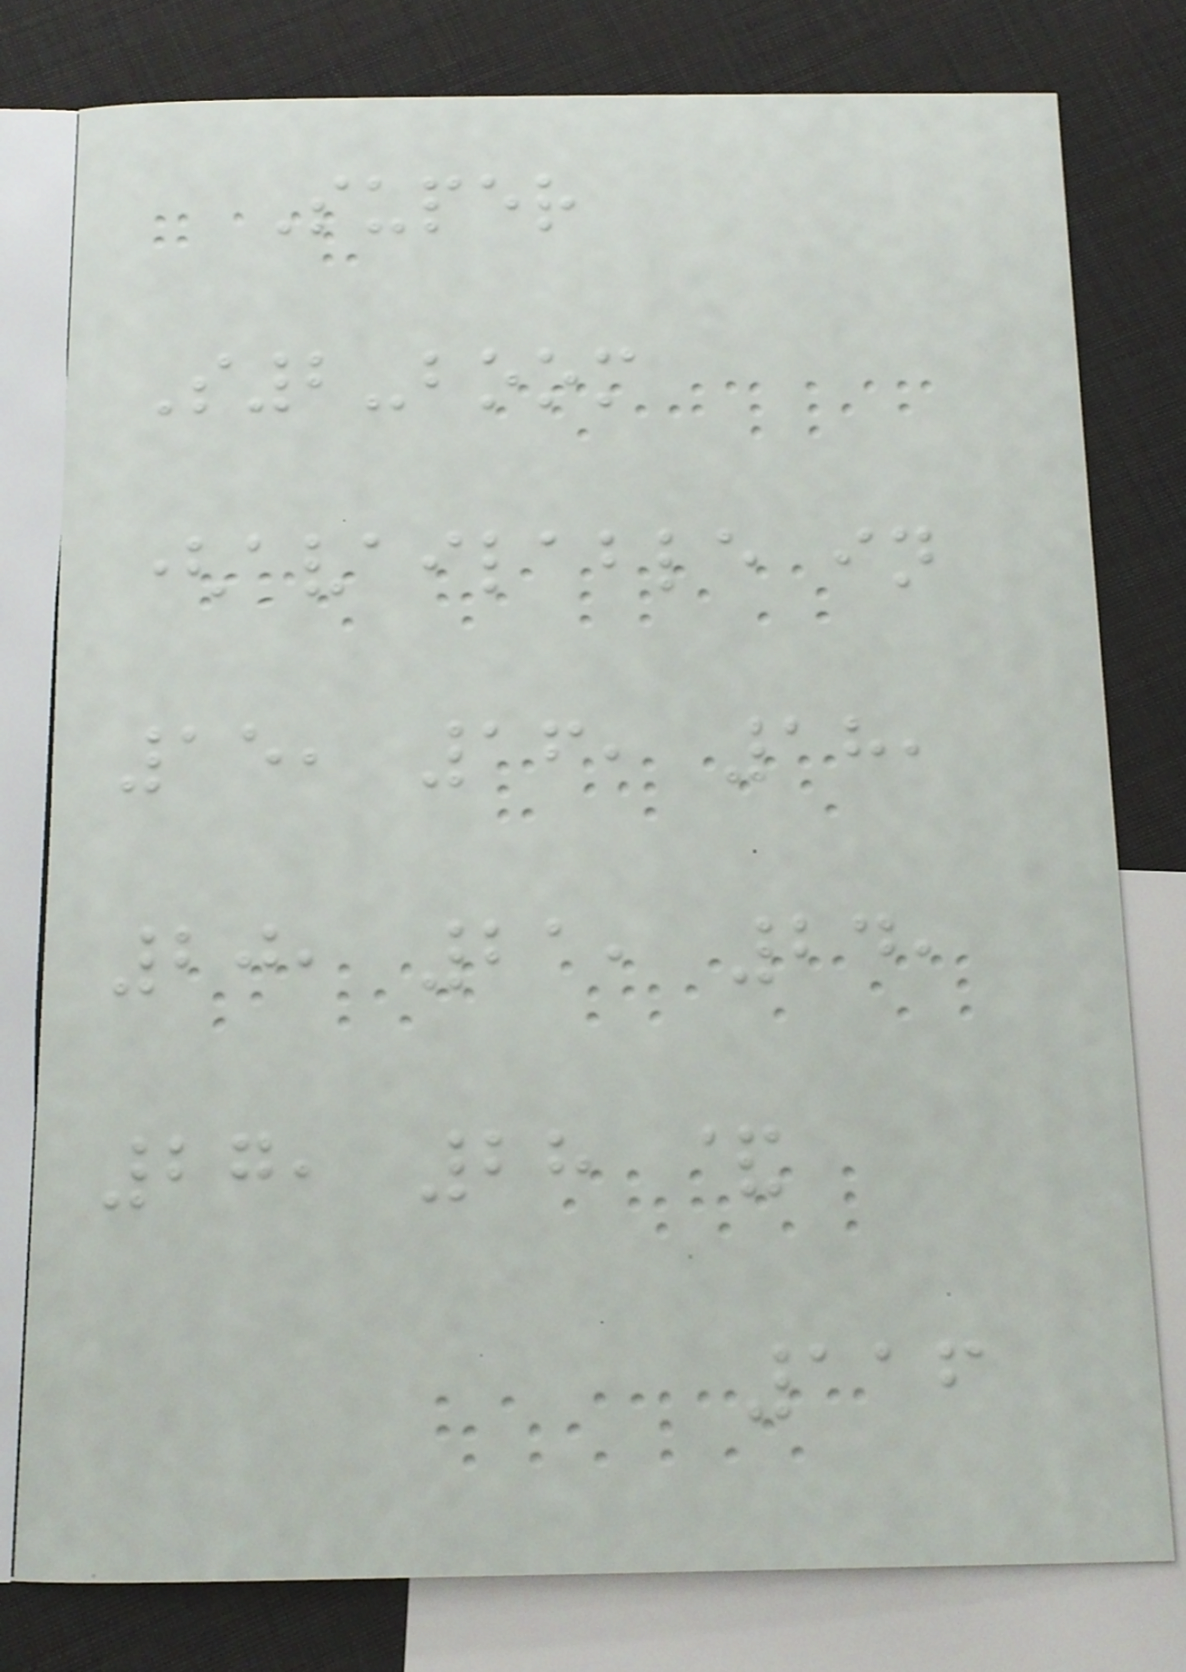Super
S2-boom
(available in
15, 16, 18,
20, 21, 24,
27, 28 &
116
